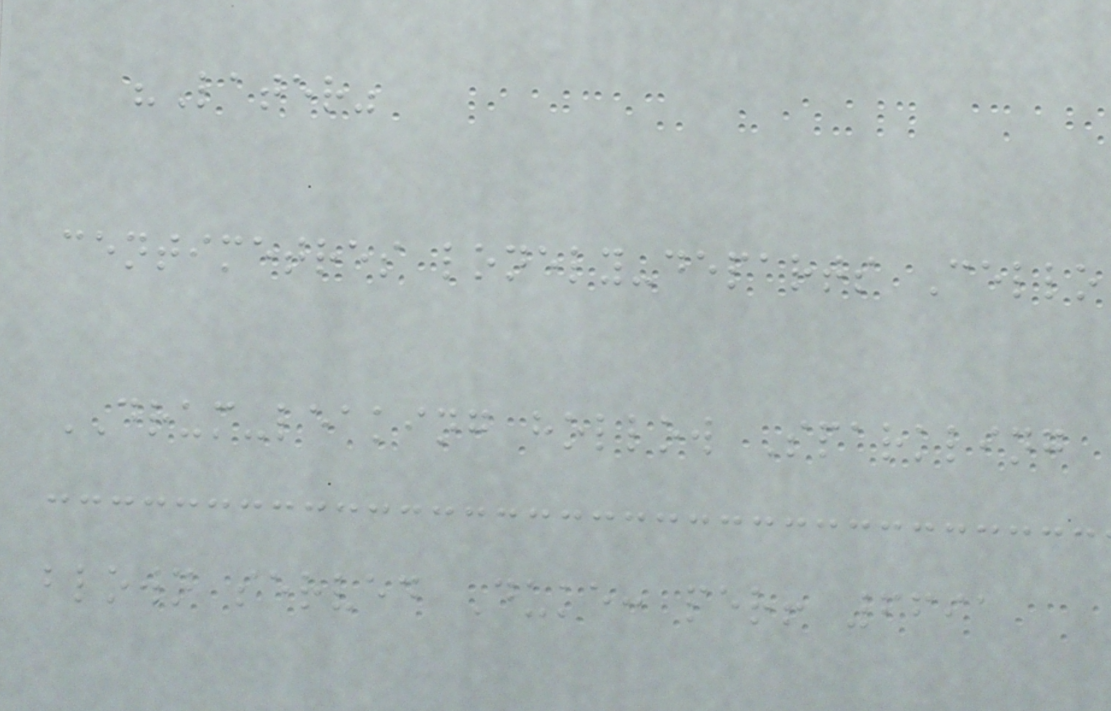"Later"
centimetres lonely-departs Cello
DRUM-leaking hollow Sparkling
blown served Duke: per! 6691
